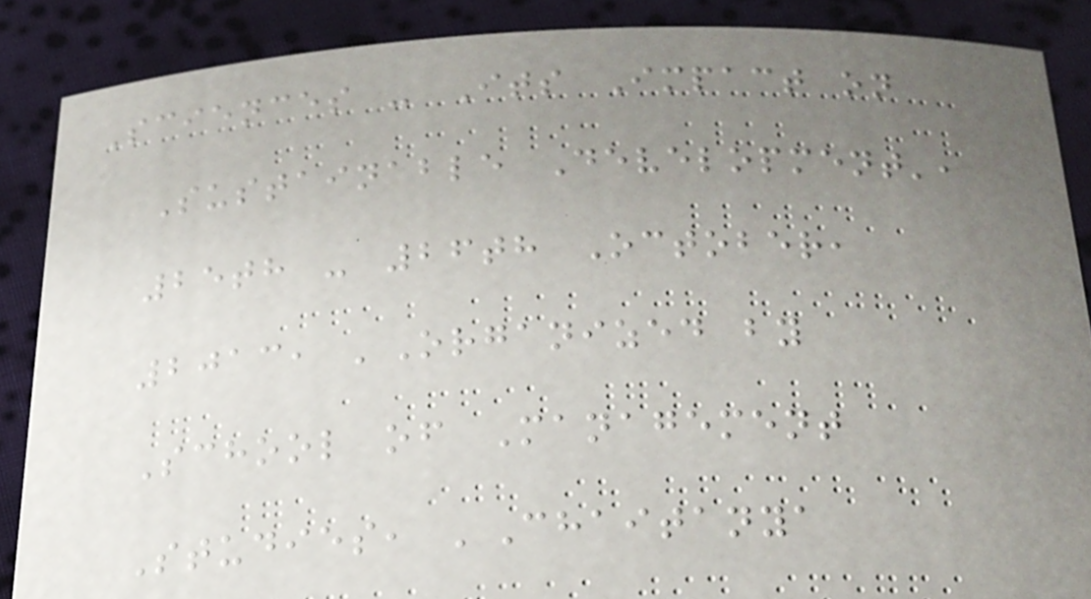Sciences - Its Impact on
Sustainable Development',
25th - 26th October,
2013, 'Organized by
School of Management
Studies, 'Chaitanya
